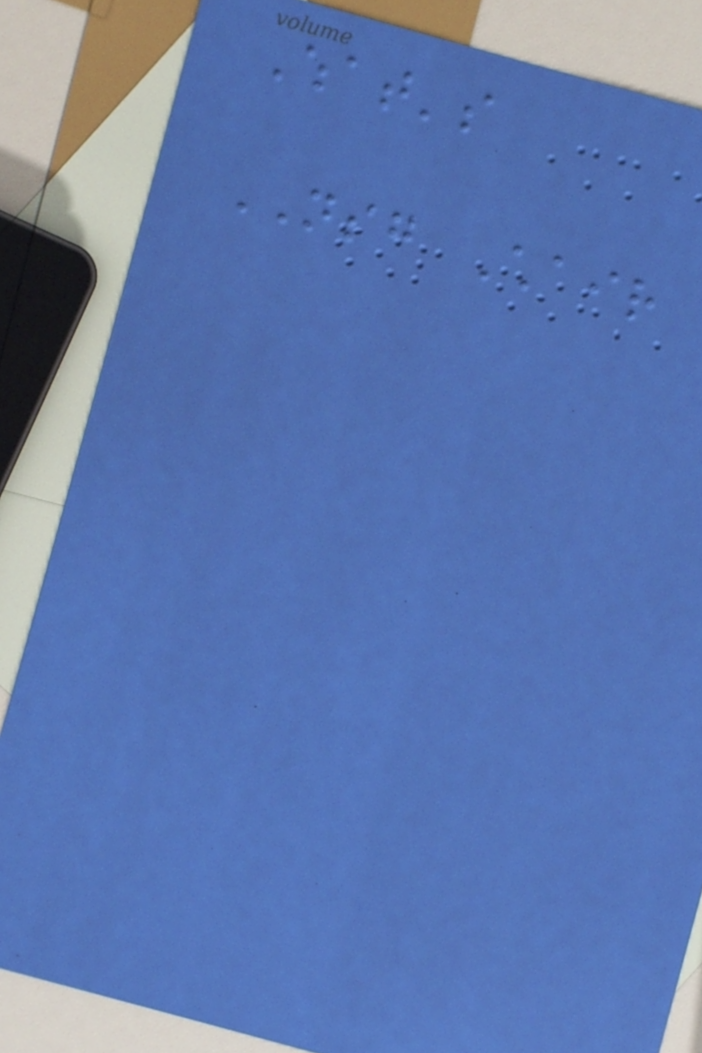What's
NSG Chair
